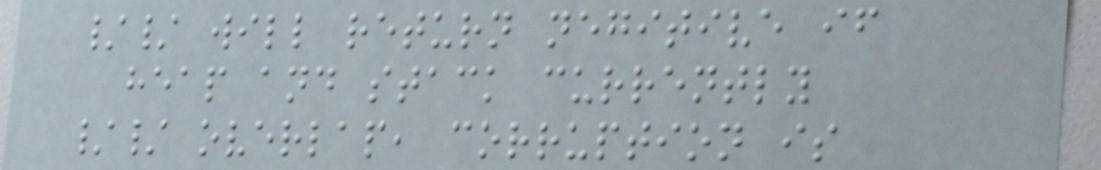// will return negitive if
heap and stack currently
// overlap, corruption is
